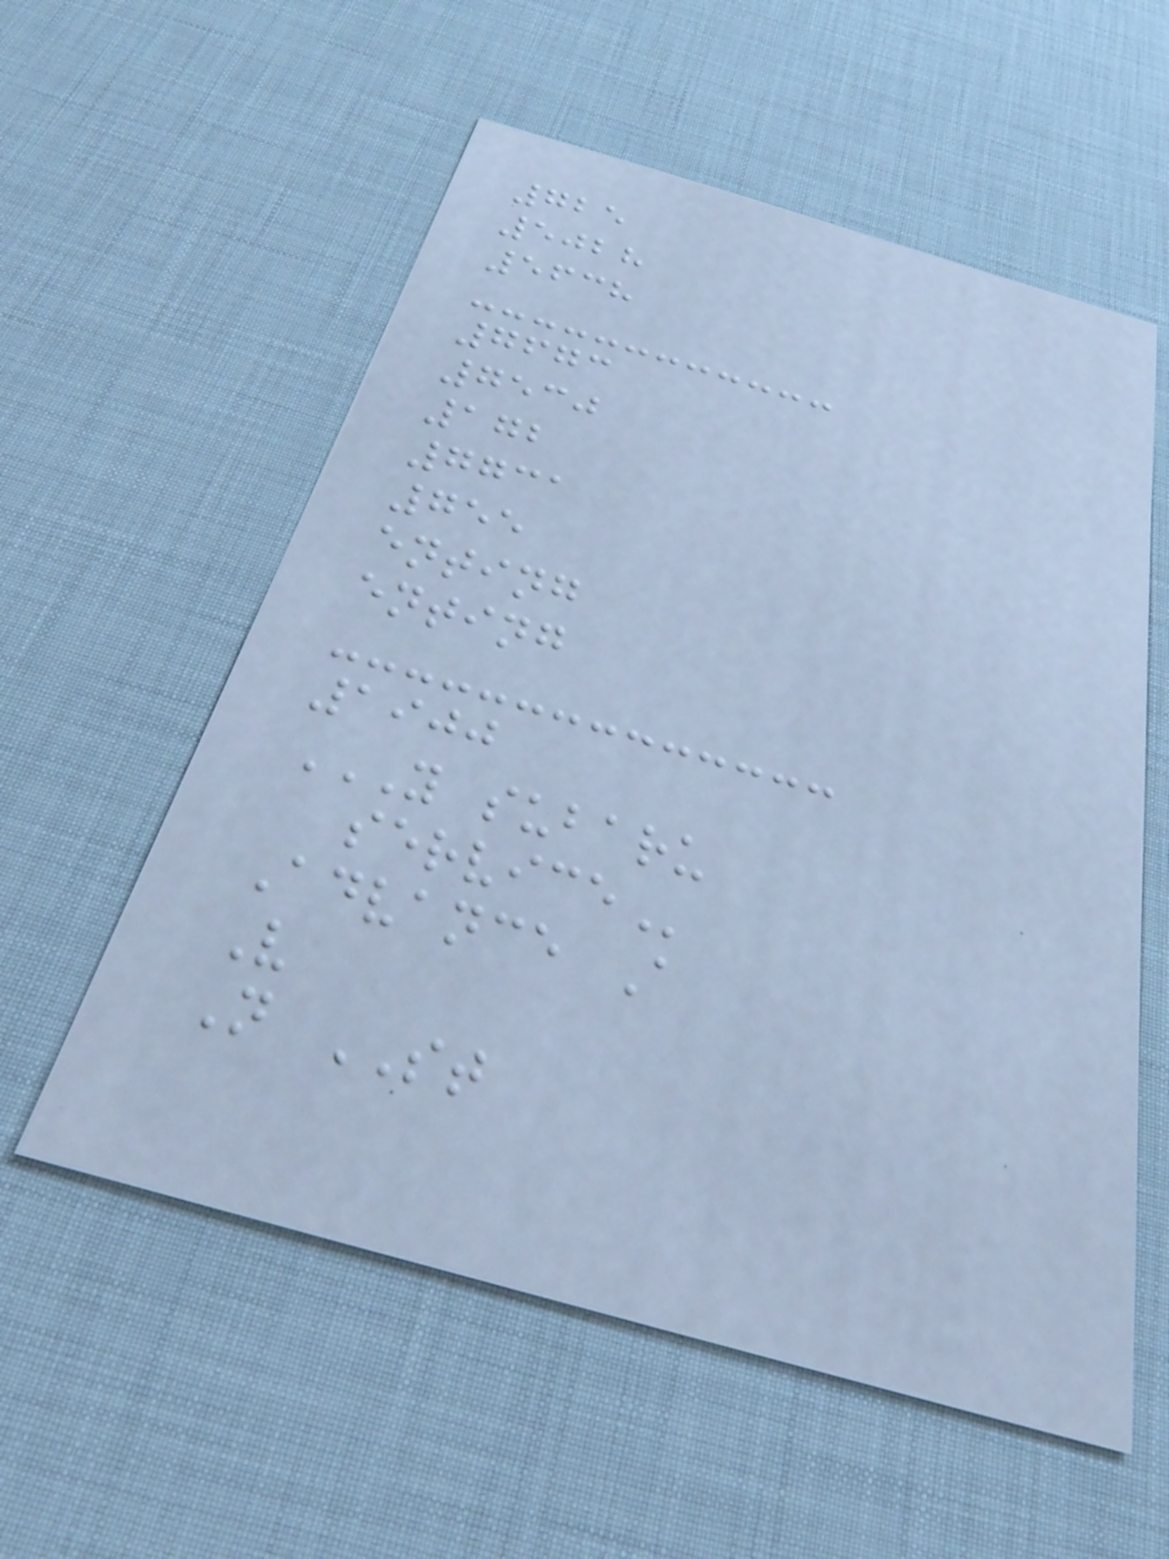725
5028
5638
7673
7530
172
7731
755
enting
enting
1900
Y SUBARU
SERVICE
Advance A
V
N ST
